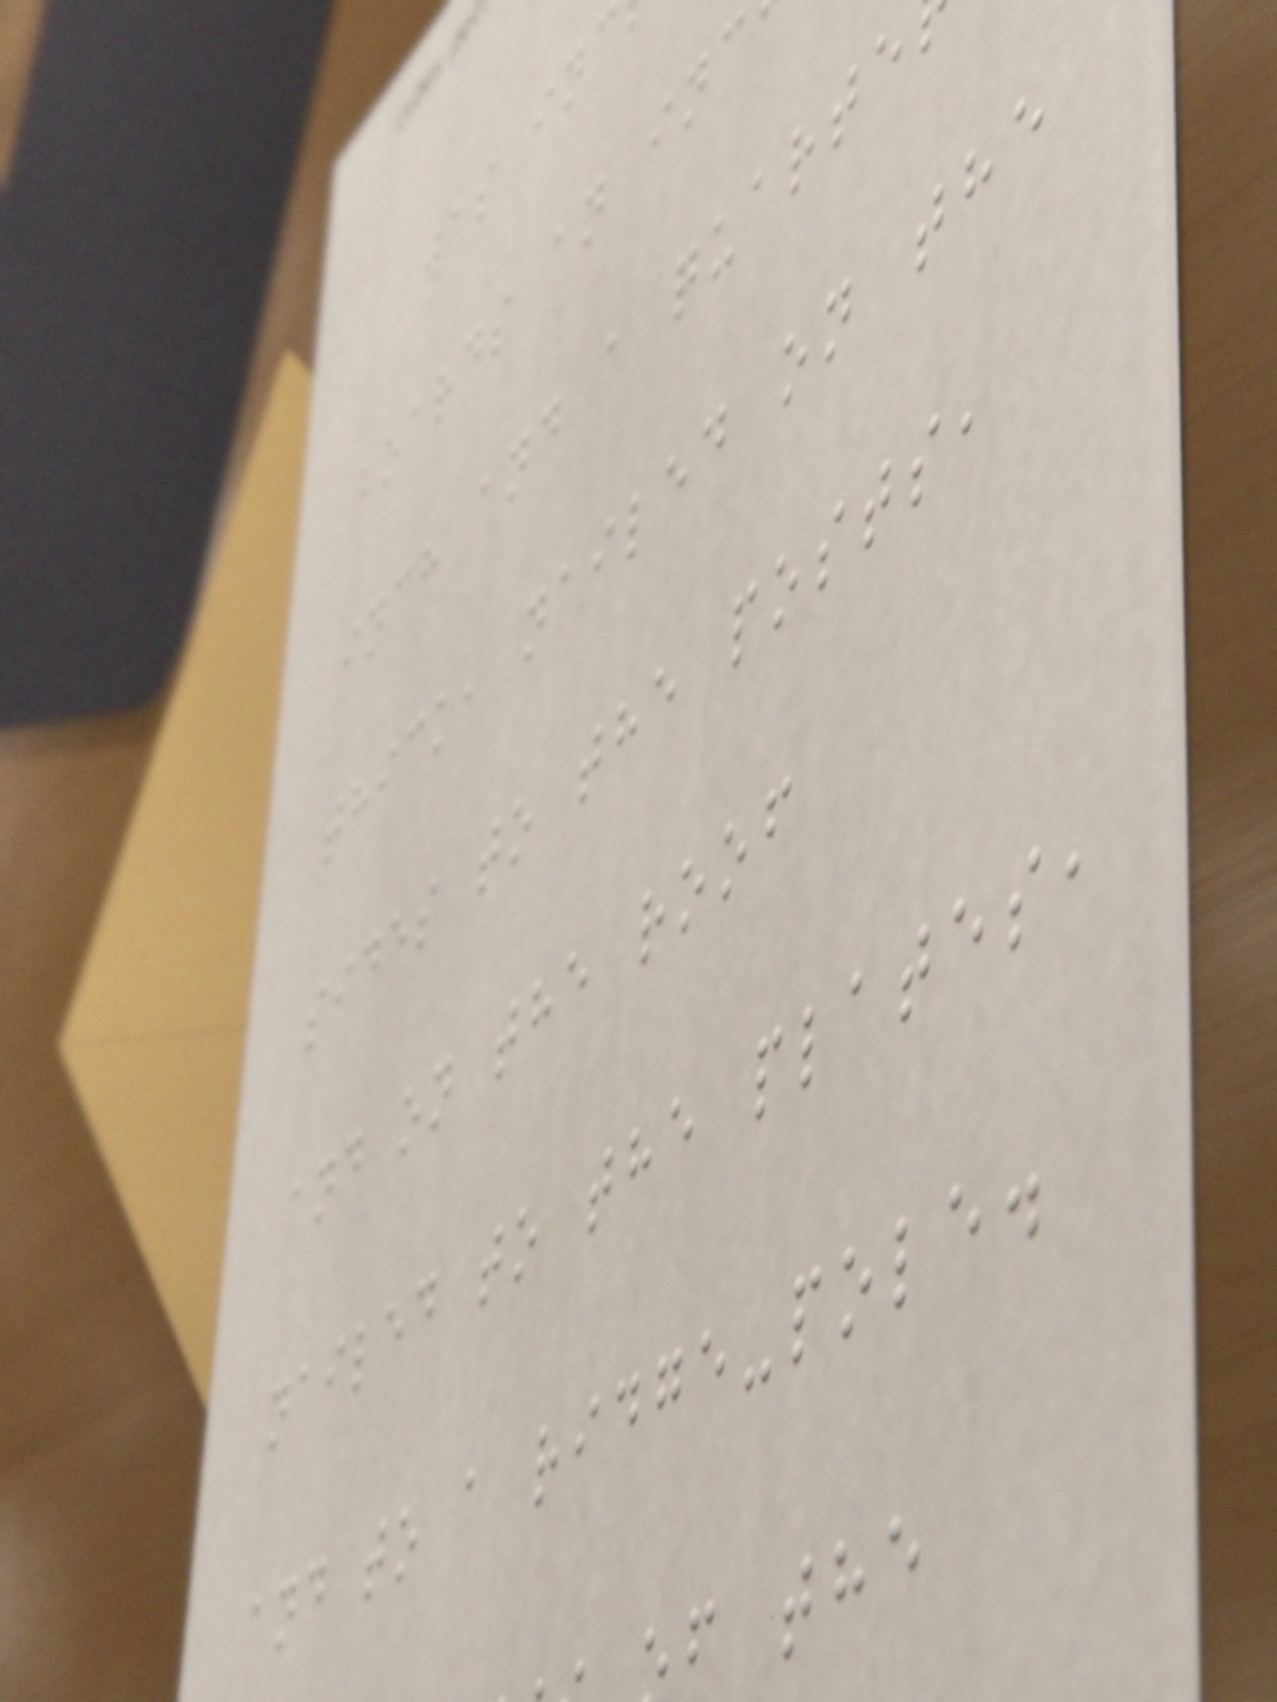was inc
boards an inc
inch and a quarte
thick, nailed on the
sides to the posts,
and on the roof
nailed to the plates,
and to a ridge-pole.
f the
